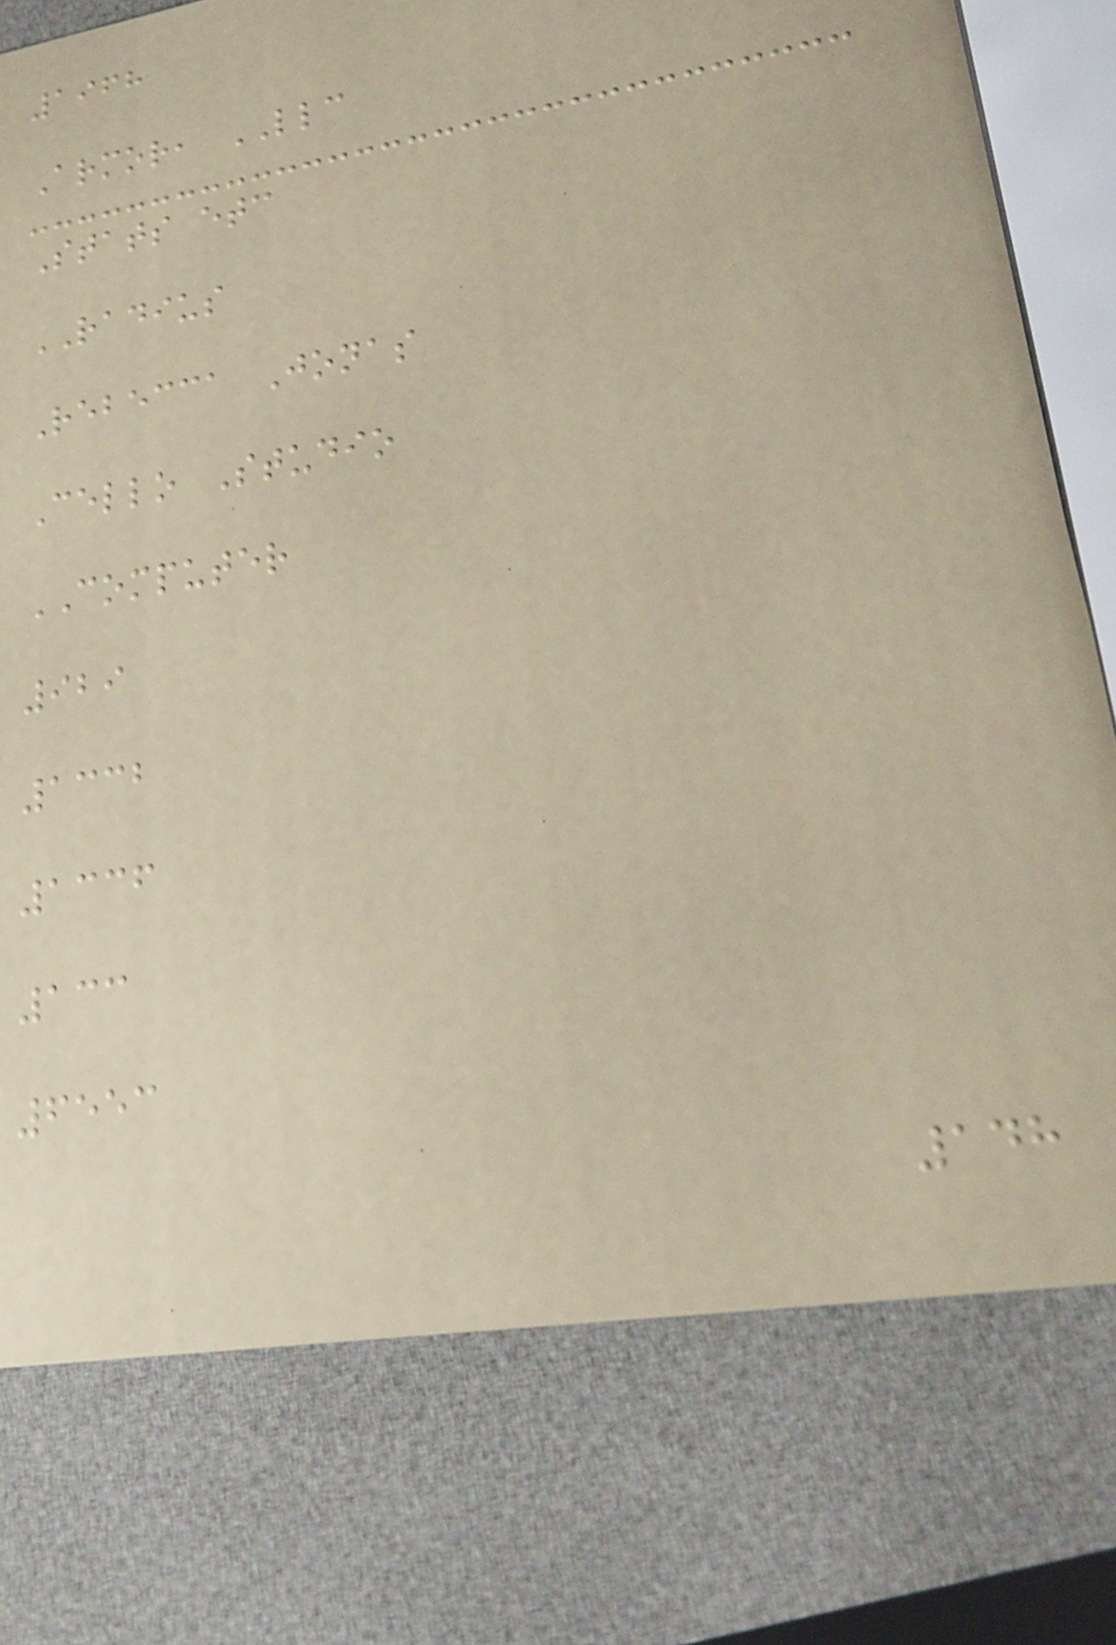1968
Armor, LLC
Stats etc
RADIUS
Rebecca Jonas
Cello Studio
COMPUTER
929
1332
1336
133
6553
148
